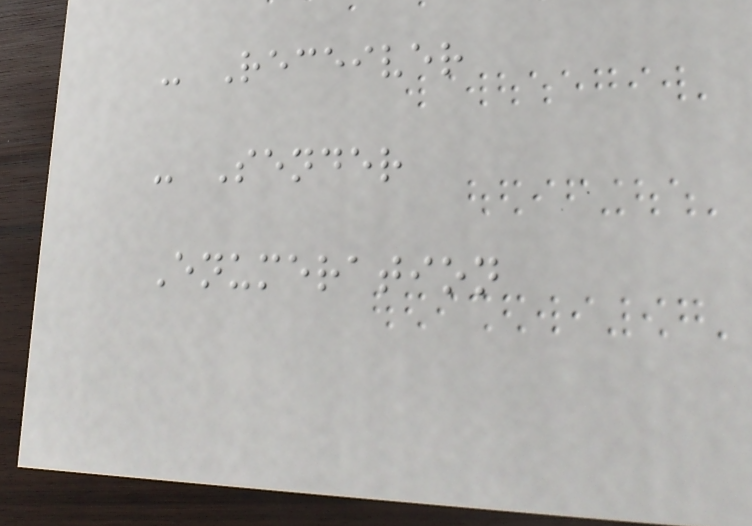- Receiver
- Sender
Enumeration
